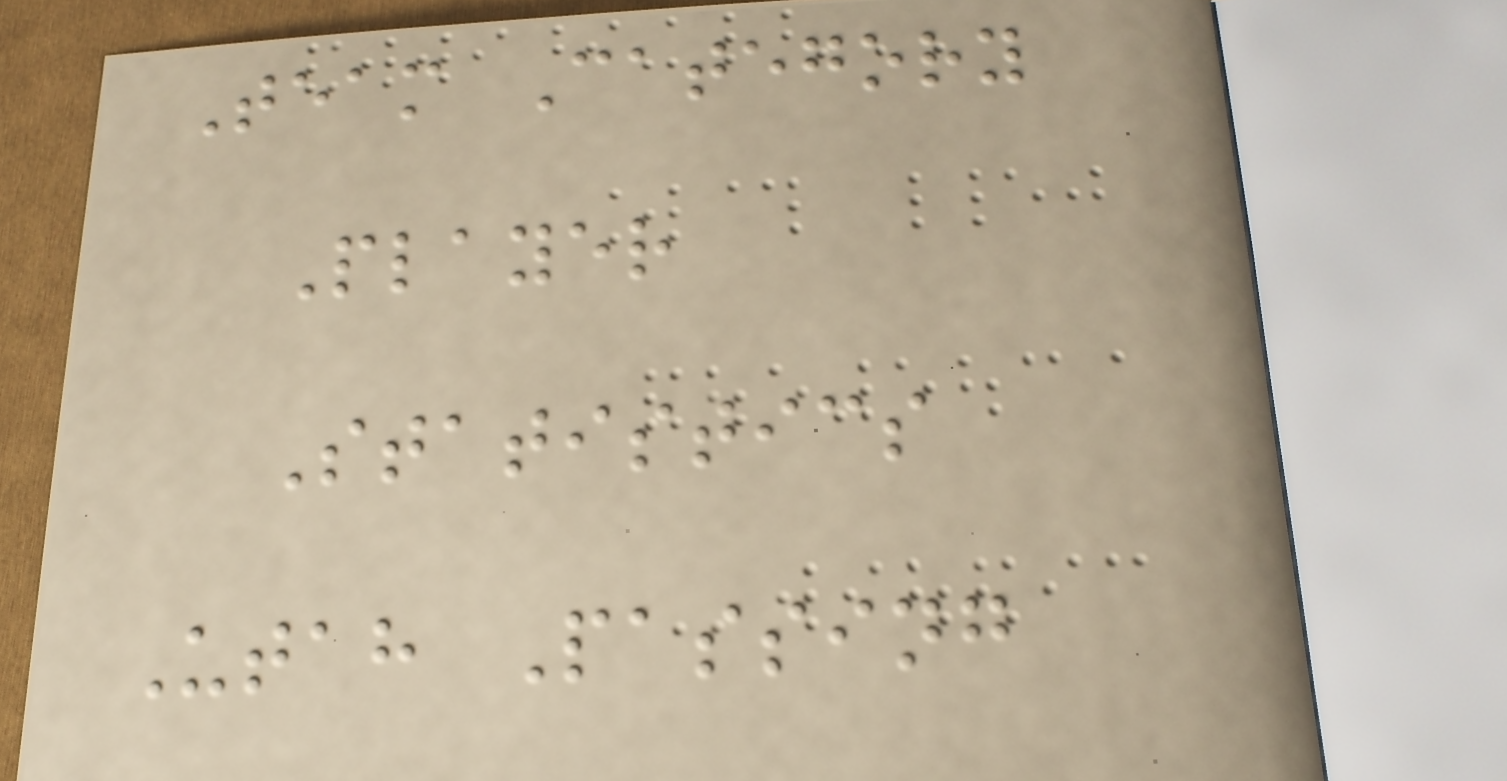Team Category
Player
Statistics
Utah Passing
